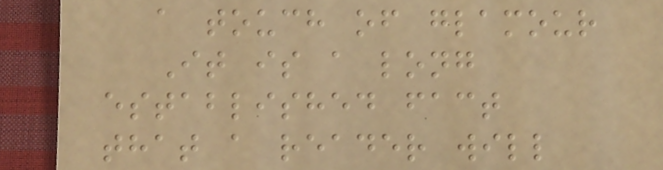a touch of glamour
It is a long
established fact
that a reader will
